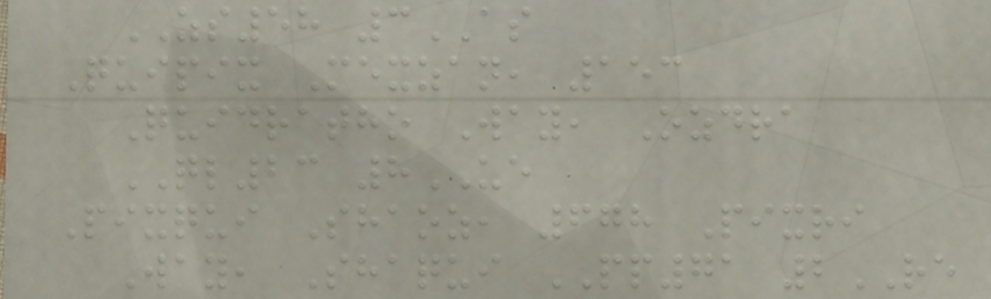ZS58 3AS
Quipix Mexzan, 153
Quidratho Way, Ozdra
QL23 8UE
Pixqui Shaoz, 678 Pixri
Way, Shaqui PP71 2RE
